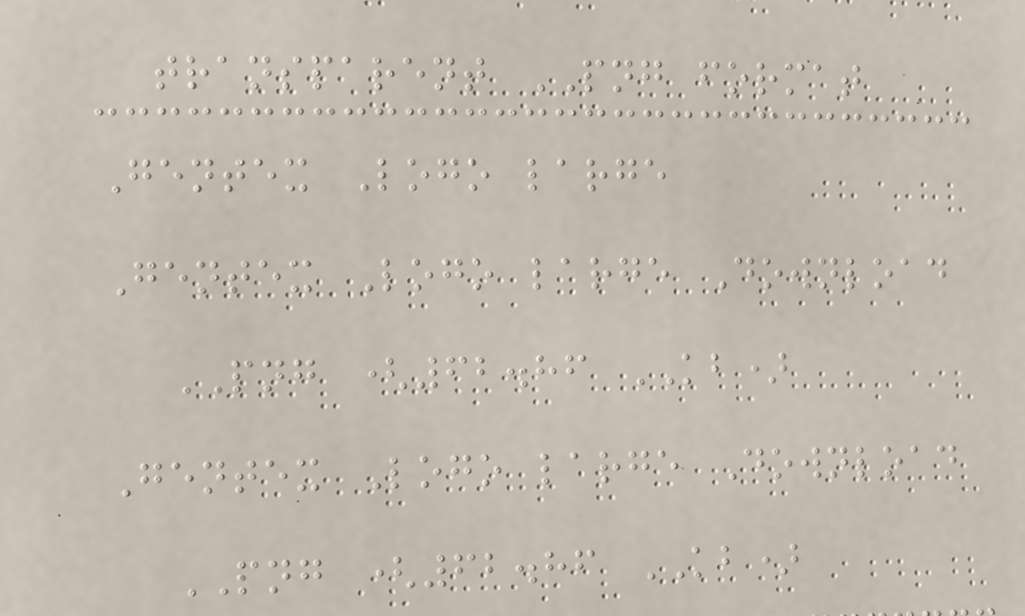transparent PNG format
Gentex Logo large
Gentex Logo large Download
PNG (62.86 KB)
Gentex Logo large Download
PNG (62.86 KB)
